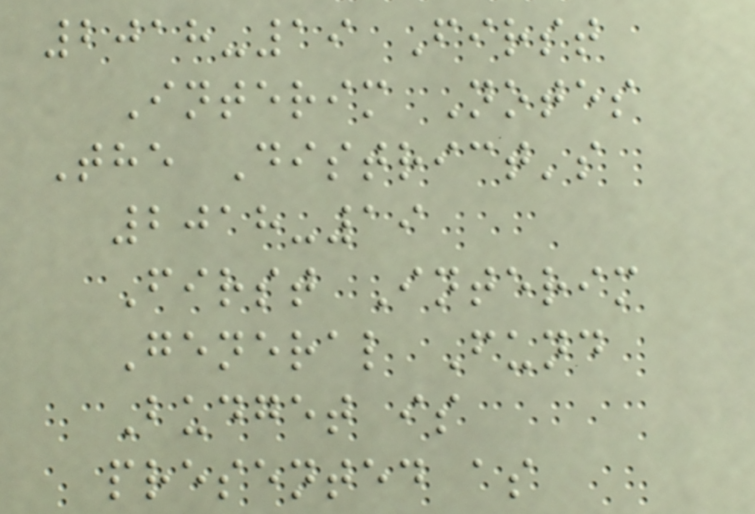2018-19 First
Interim Notes
The District's
2018-19
First Interim
General Fund
Budget is
presented as
